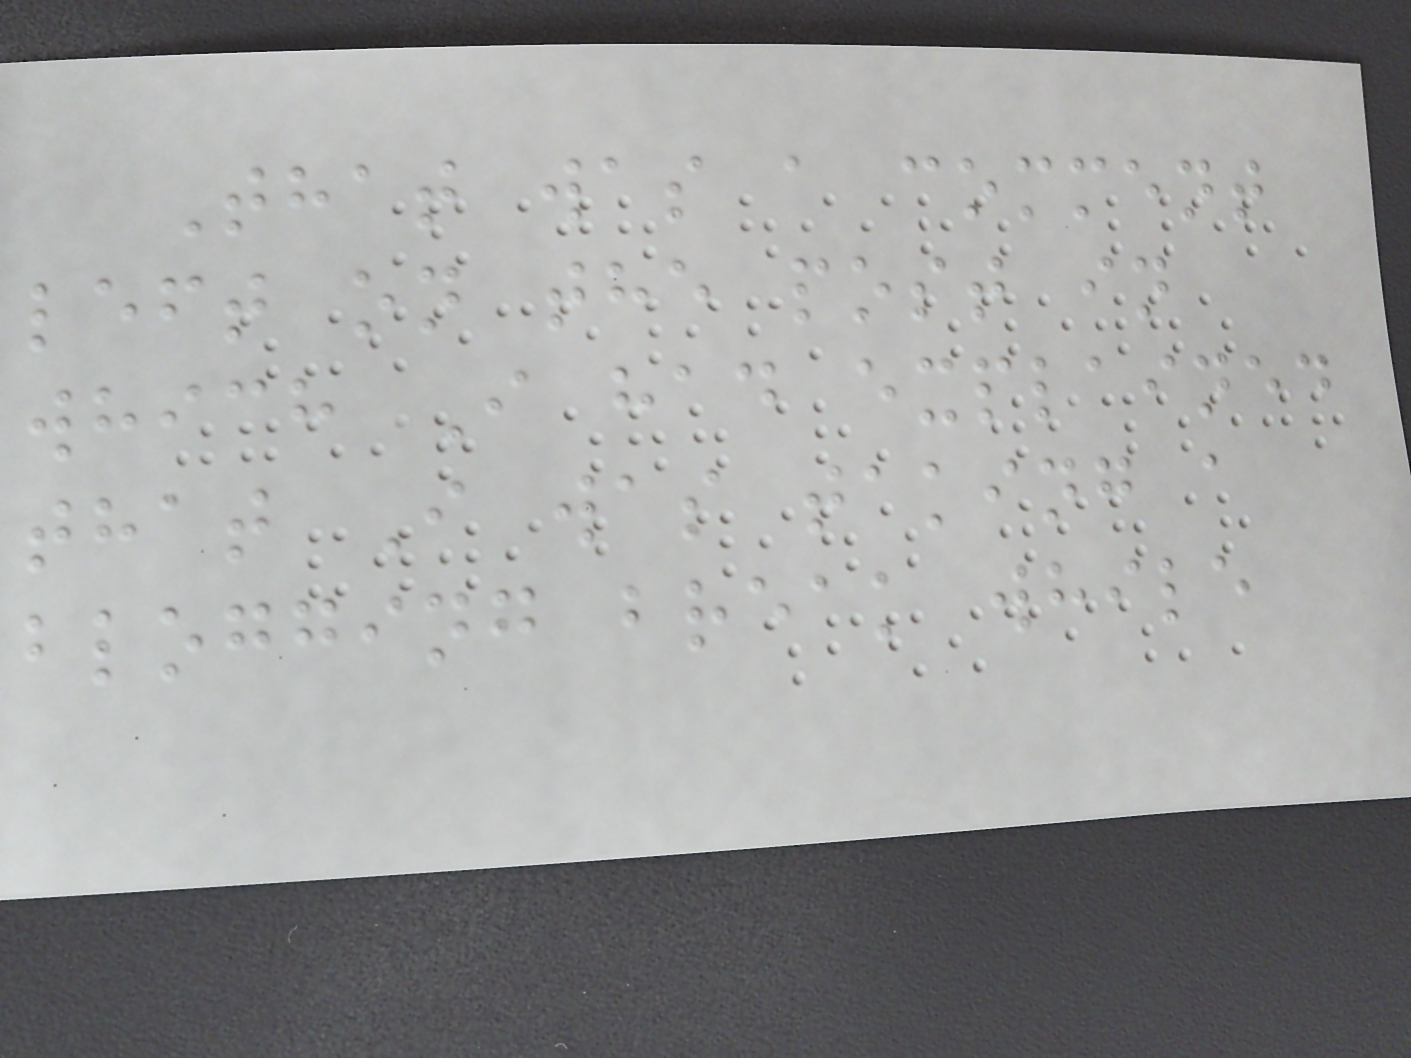That was a comment
left on the post in
which I had explained
that I was taking a
blogging break while
